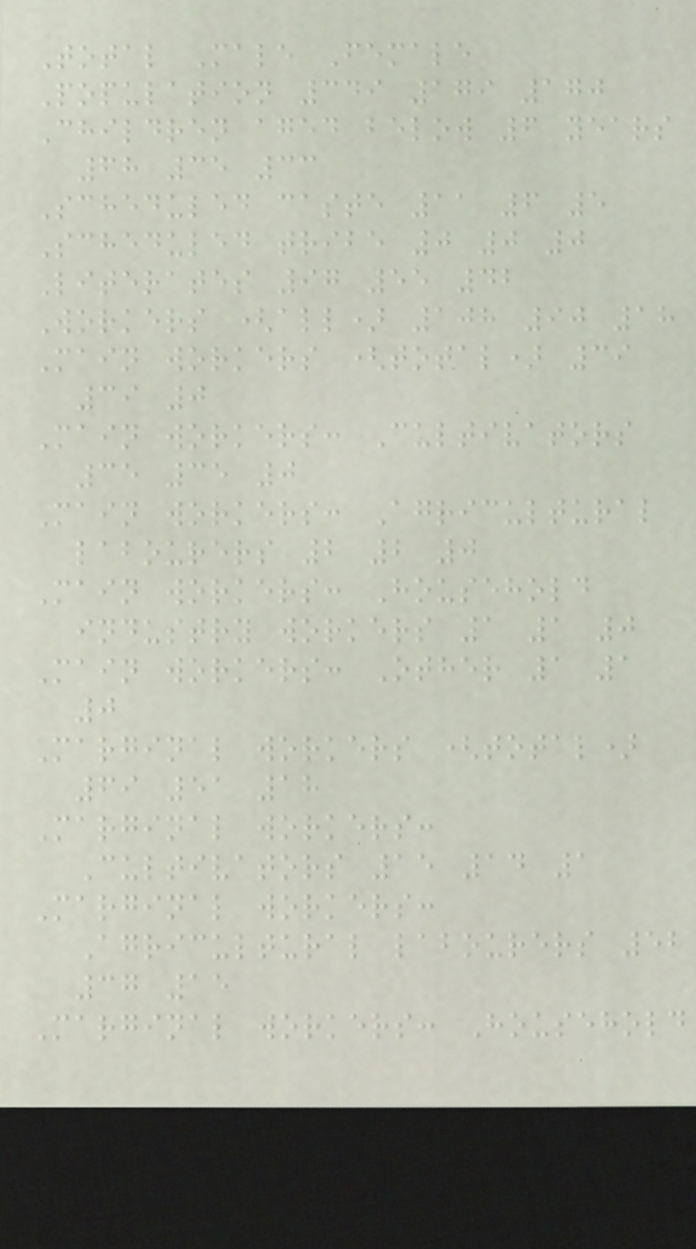Total Male Female
Population 349 179 170
Children aged below 6 years
68 35 33
Scheduled caste 11 6 5
Scheduled tribe 0 0 0
Literates 97 55 42
Workers (all) 108 90 18
Main workers (total) 39
39 0
Main workers: Cultivators
35 35 0
Main workers: Agricultural
labourers 2 2 0
Main workers: Household
industry workers 1 1 0
Main workers: Other 1 1
0
Marginal workers (total)
69 51 18
Marginal workers:
Cultivators 15 14 1
Marginal workers:
Agricultural labourers 52
37 15
Marginal workers: Household
